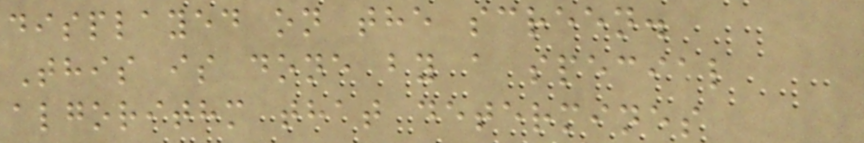displayed on the screen.
This is done by a special
algorithm that determines
